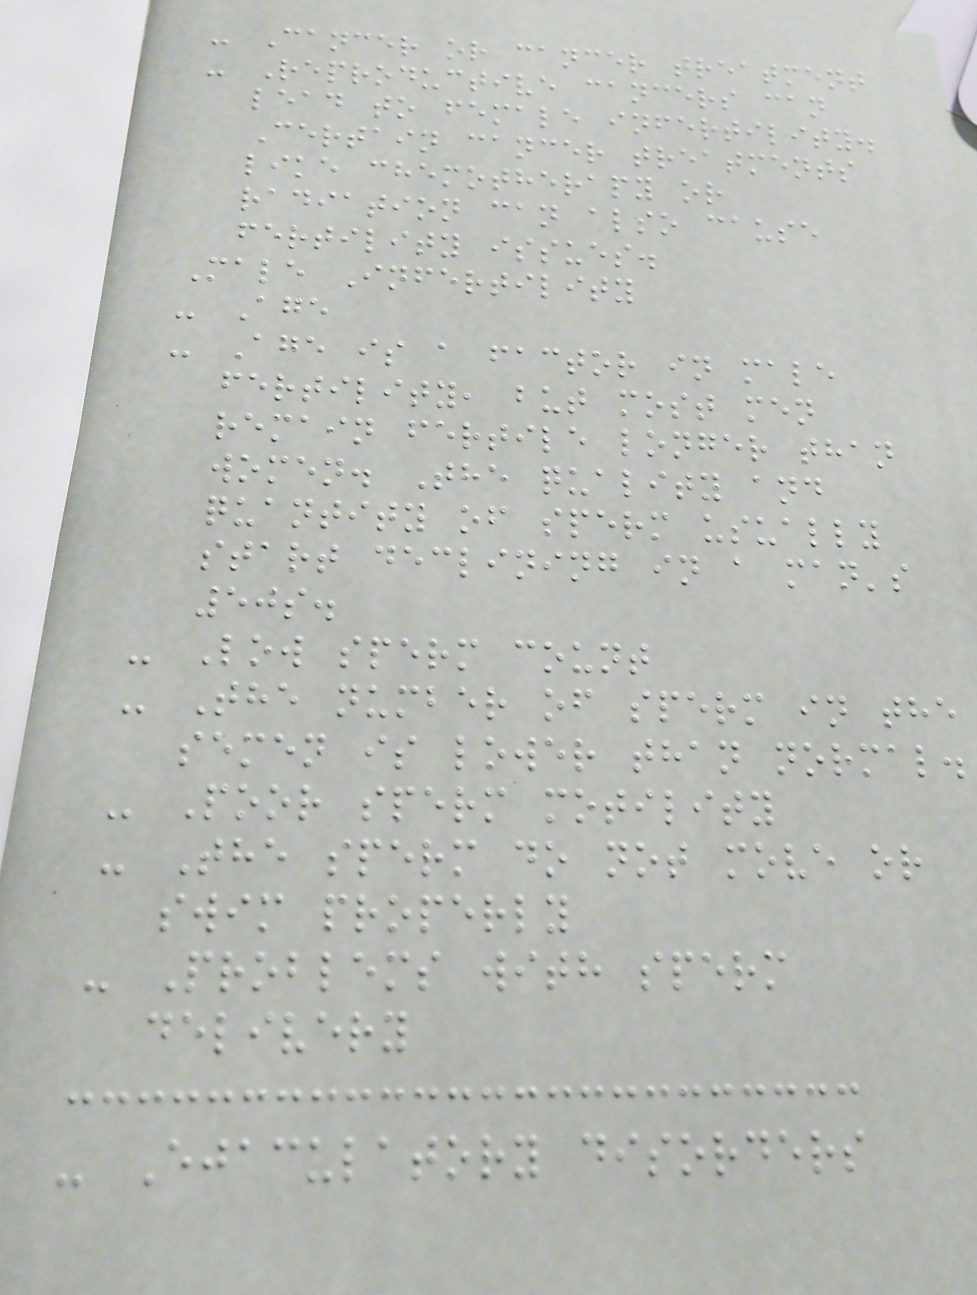- Cancer or cancer treatment
- Reproductive cancers can
lead to female infertility.
Certain cancer treatments
like chemotherapy or
radiation can also cause
fertility issues.
Male Infertility
- Age
- Age is a factor in male
fertility, but most men
remain fertile longer than
women. The quality and
quantity of sperm usually
start declining in a man's
50s.
- Low sperm count
- The number of sperm in the
semen is lower than normal.
- Poor sperm motility
- The sperm do not move or
swim properly
- Problems with sperm
delivery
- Ejaculatory disorders
